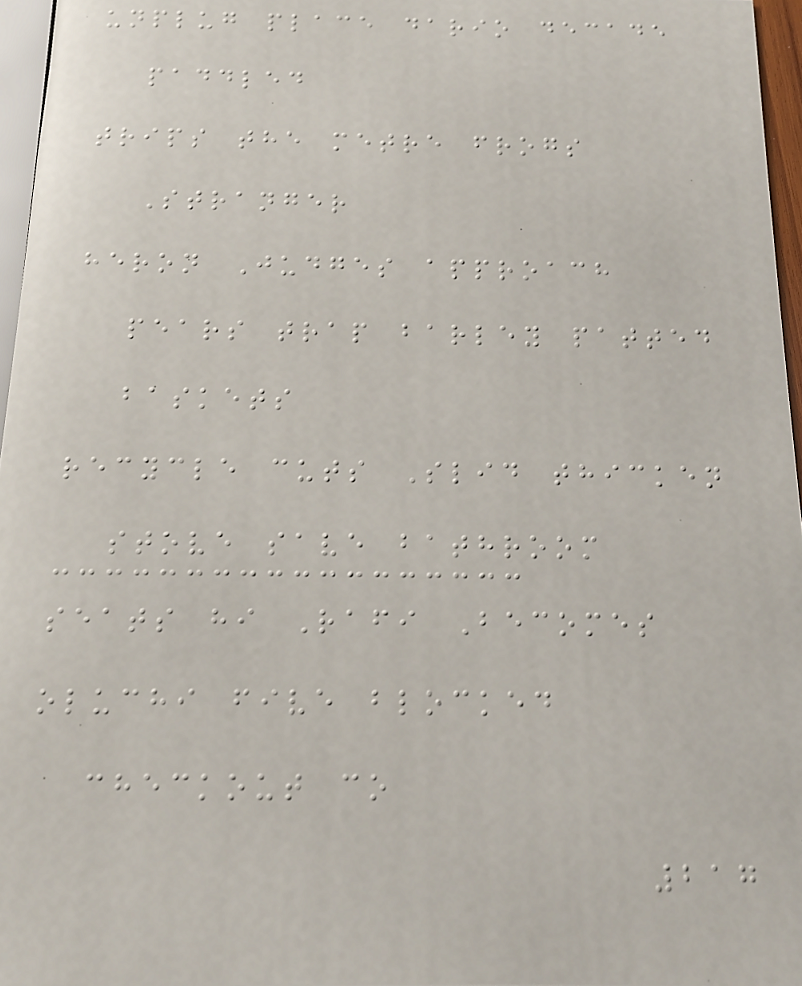unplug place dario decade
paddled
trips the metre frogs
Stranger
heron Judges approach
pears trap barley patted
baskets
recycle cuts Slid thicken
stove save bathroom
seats hi Rafi Becomes
oluchi five blocked
checkout co
217
